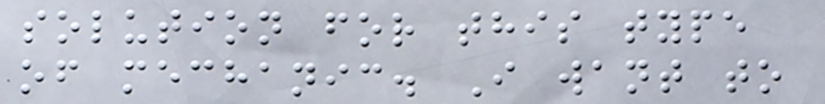solution for this type
of mechanic. I want to
